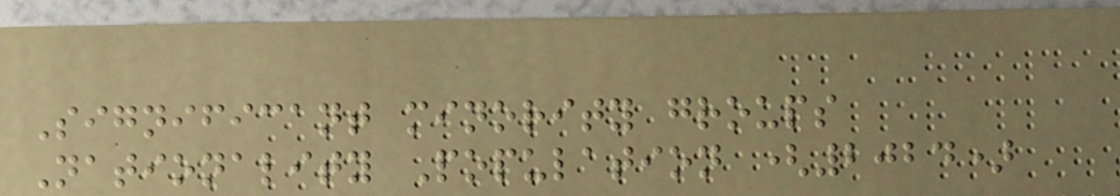Significant minority groups
Nationality Population (2024)
